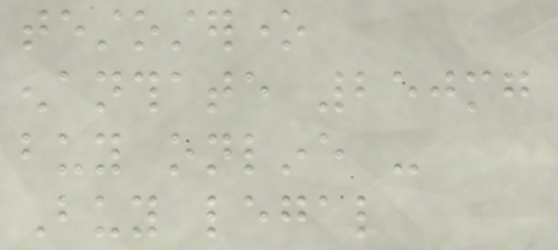testosterone
enanthate 250mg
buy online -
Buy legal
